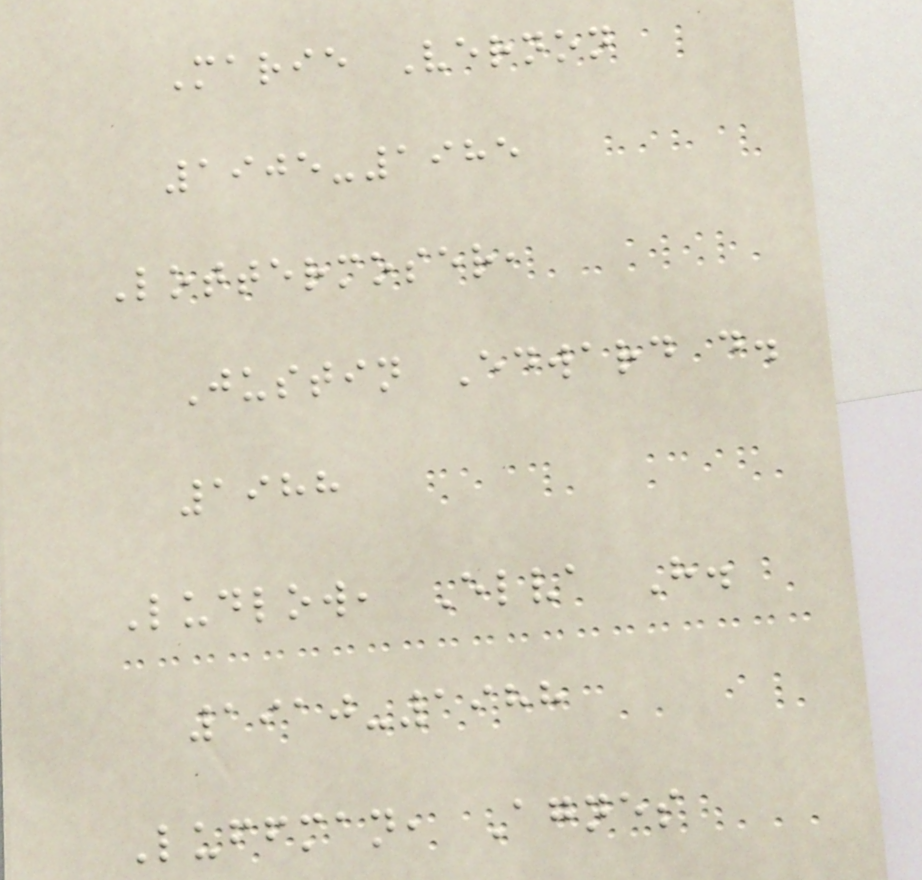Marie Vernon
1905-1985
Lottermoser,
Justin Edward d.
1988
Ludlow, Elva H.
1910-1988
Luffman, Agnes
